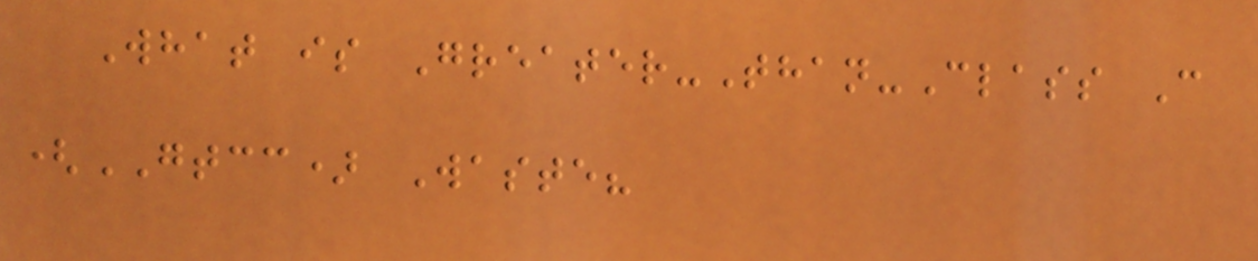What is Greater-Than-Class C
(GTCC) Waste?
